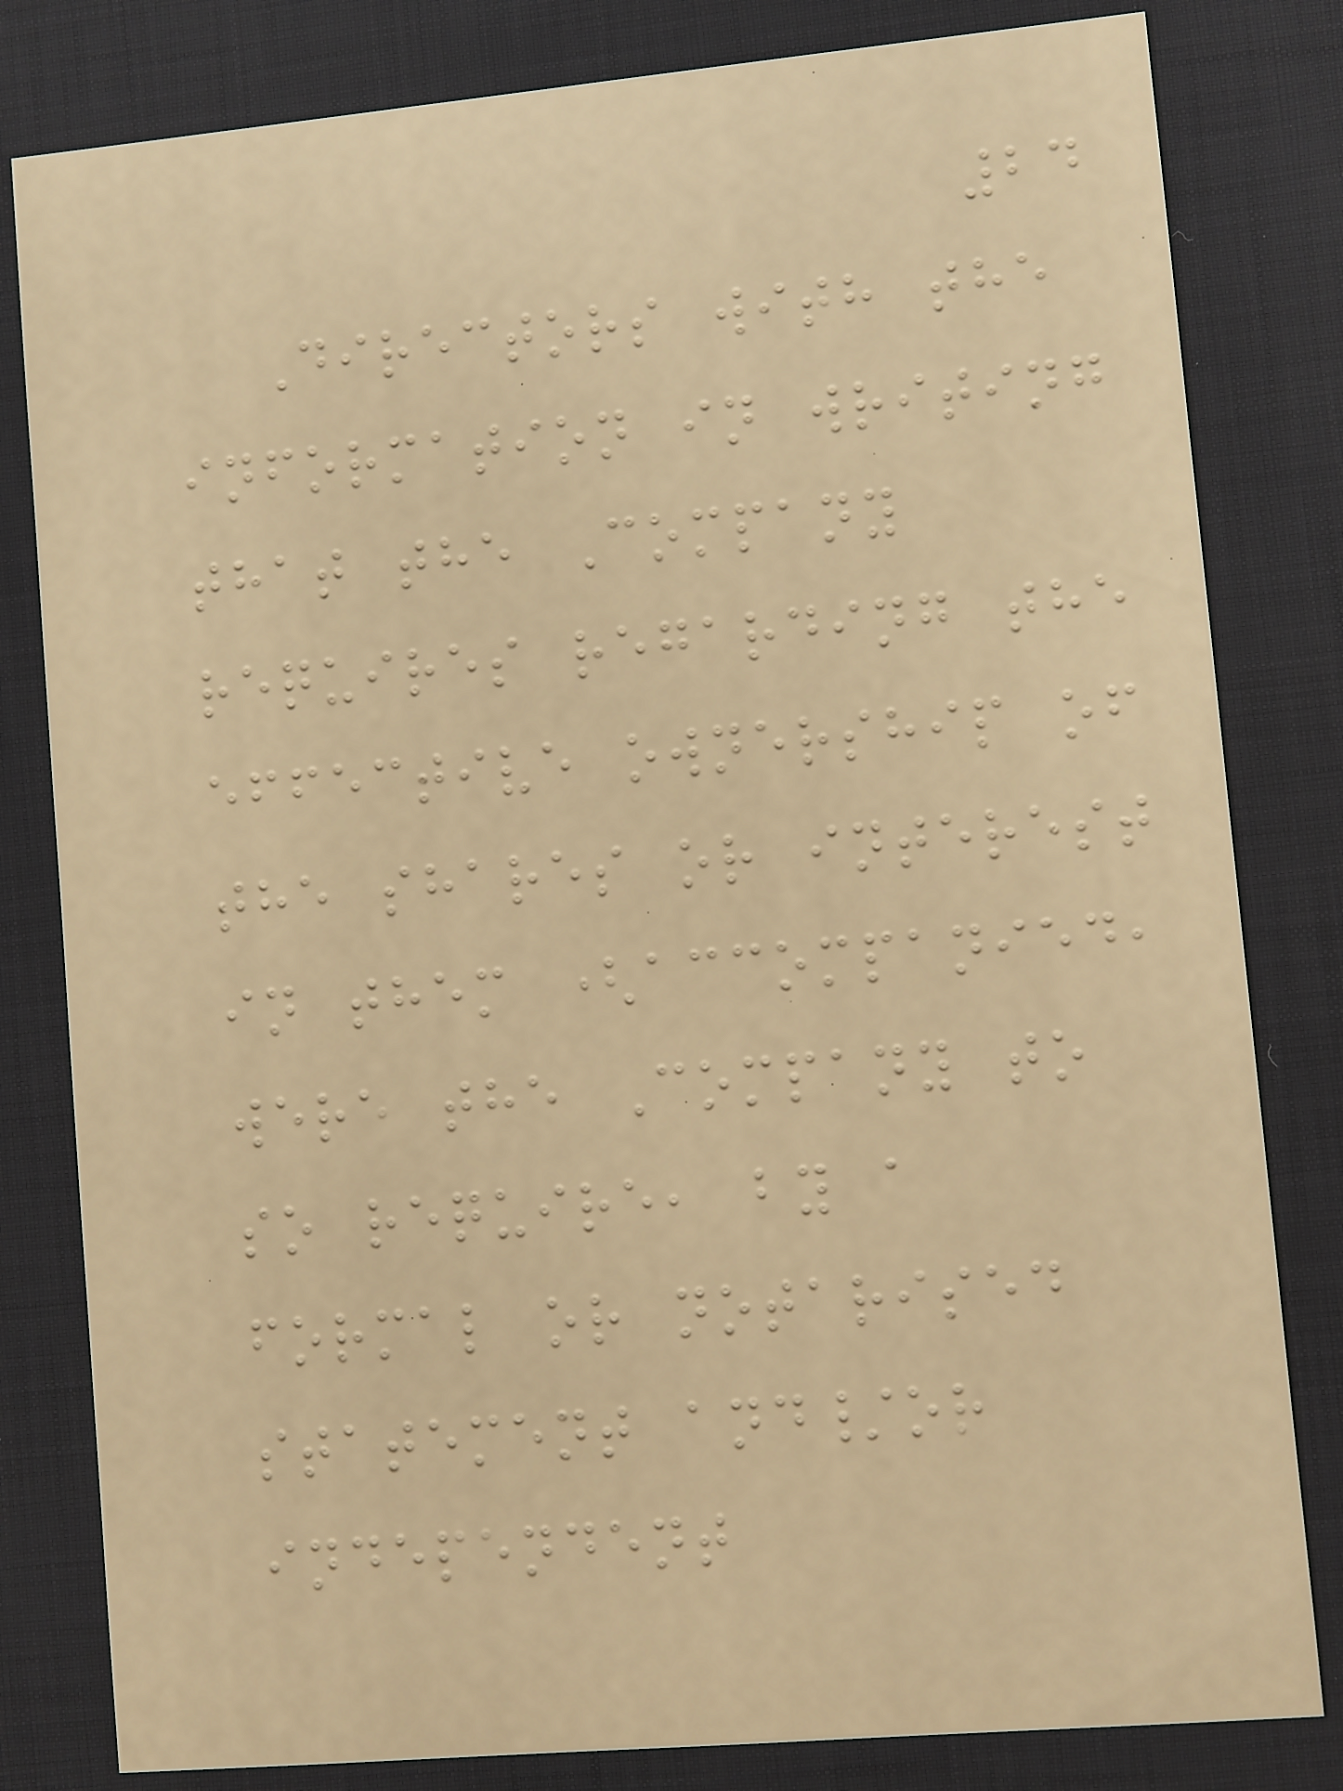24
Directors with the
information in writing
that the Company
requires regarding the
effective ownership of
the shares or interest
in them (accompanied,
were the Company to
so require, by a
formal or notarised
statement and/or
independent
